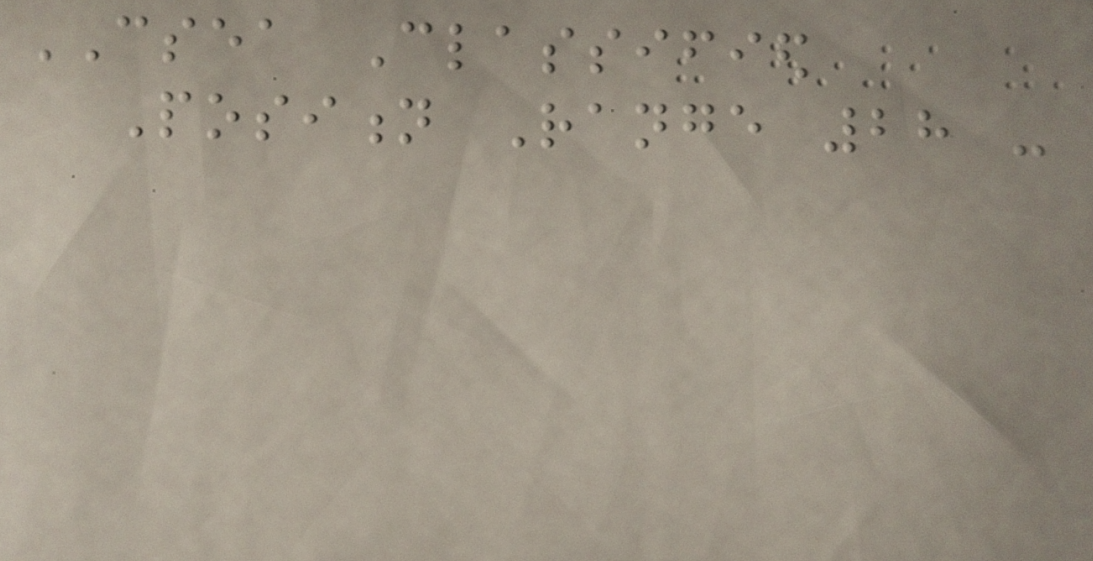CSEA Classified
Position Range 28 -
